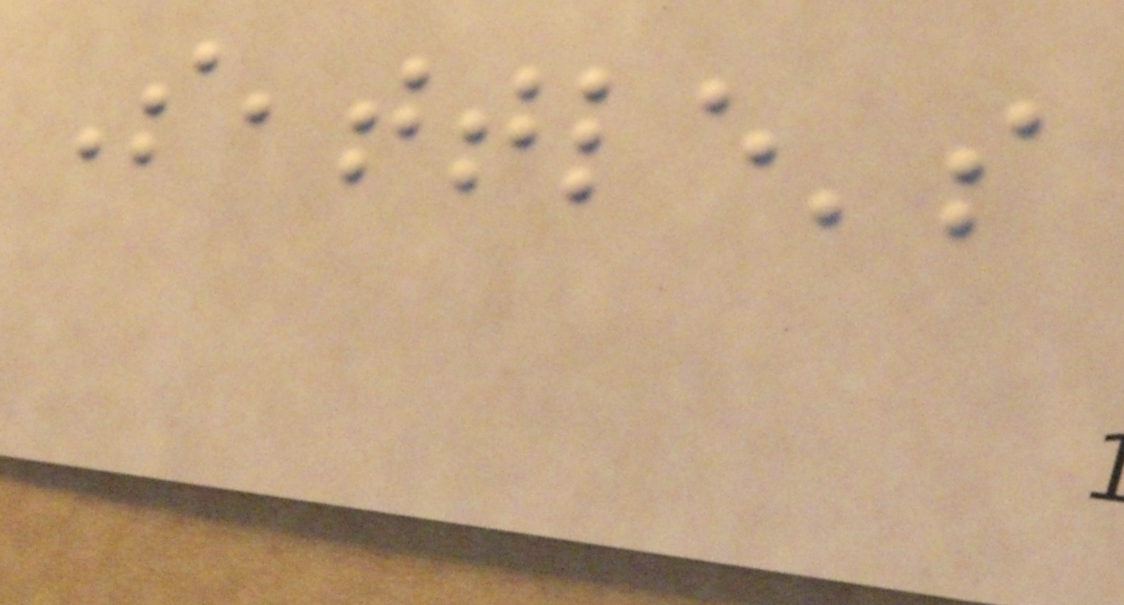Seattle's
